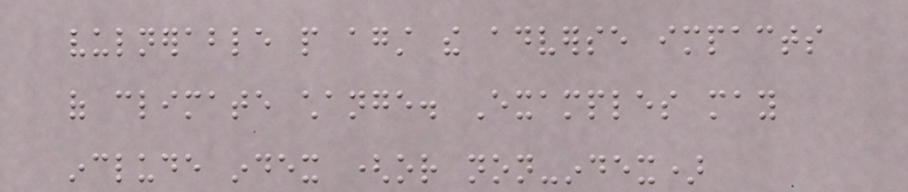vulnerable people against the adverse impacts
of climate change. Examples may
include index (or non-index)
